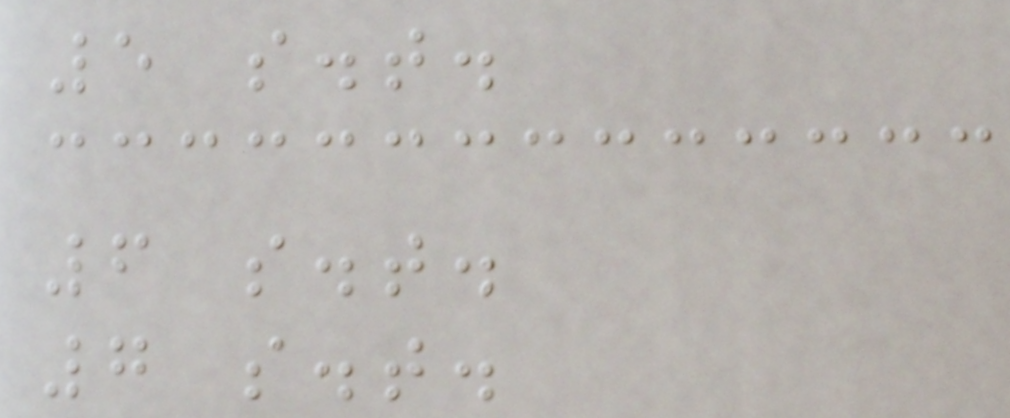5 s.t.
6 s.t.
7 s.t.
